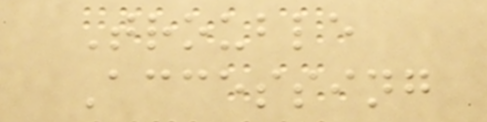Trouble
Accessing
